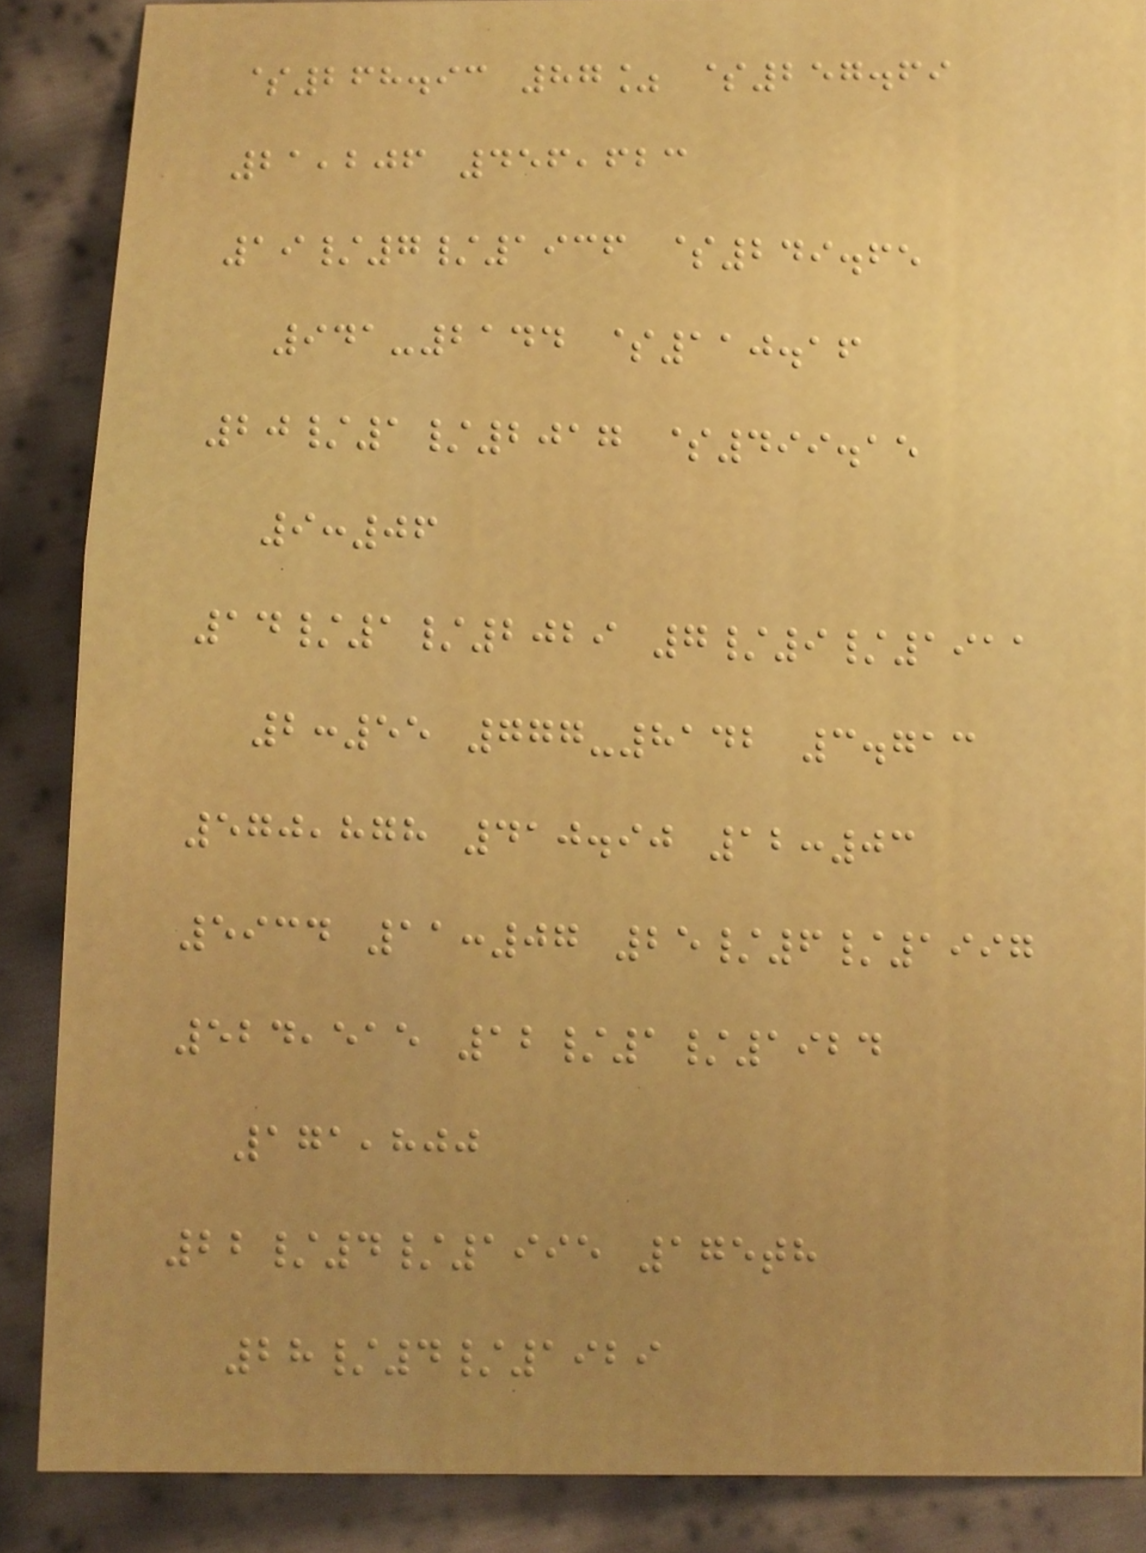$268.93 87% $257.69
21,206 456,623
19/7/1936 $249.65
941-2144 $110.16
20/1/2017 $499.15
9:06
14/1/2029 7/9/1911
2:55 777-8142 3.713
570,878 410.90 12:03
5934 11:07 25/6/1997
524,515 12/1/1924
171,800
22/4/1995 175th
28/4/1929
